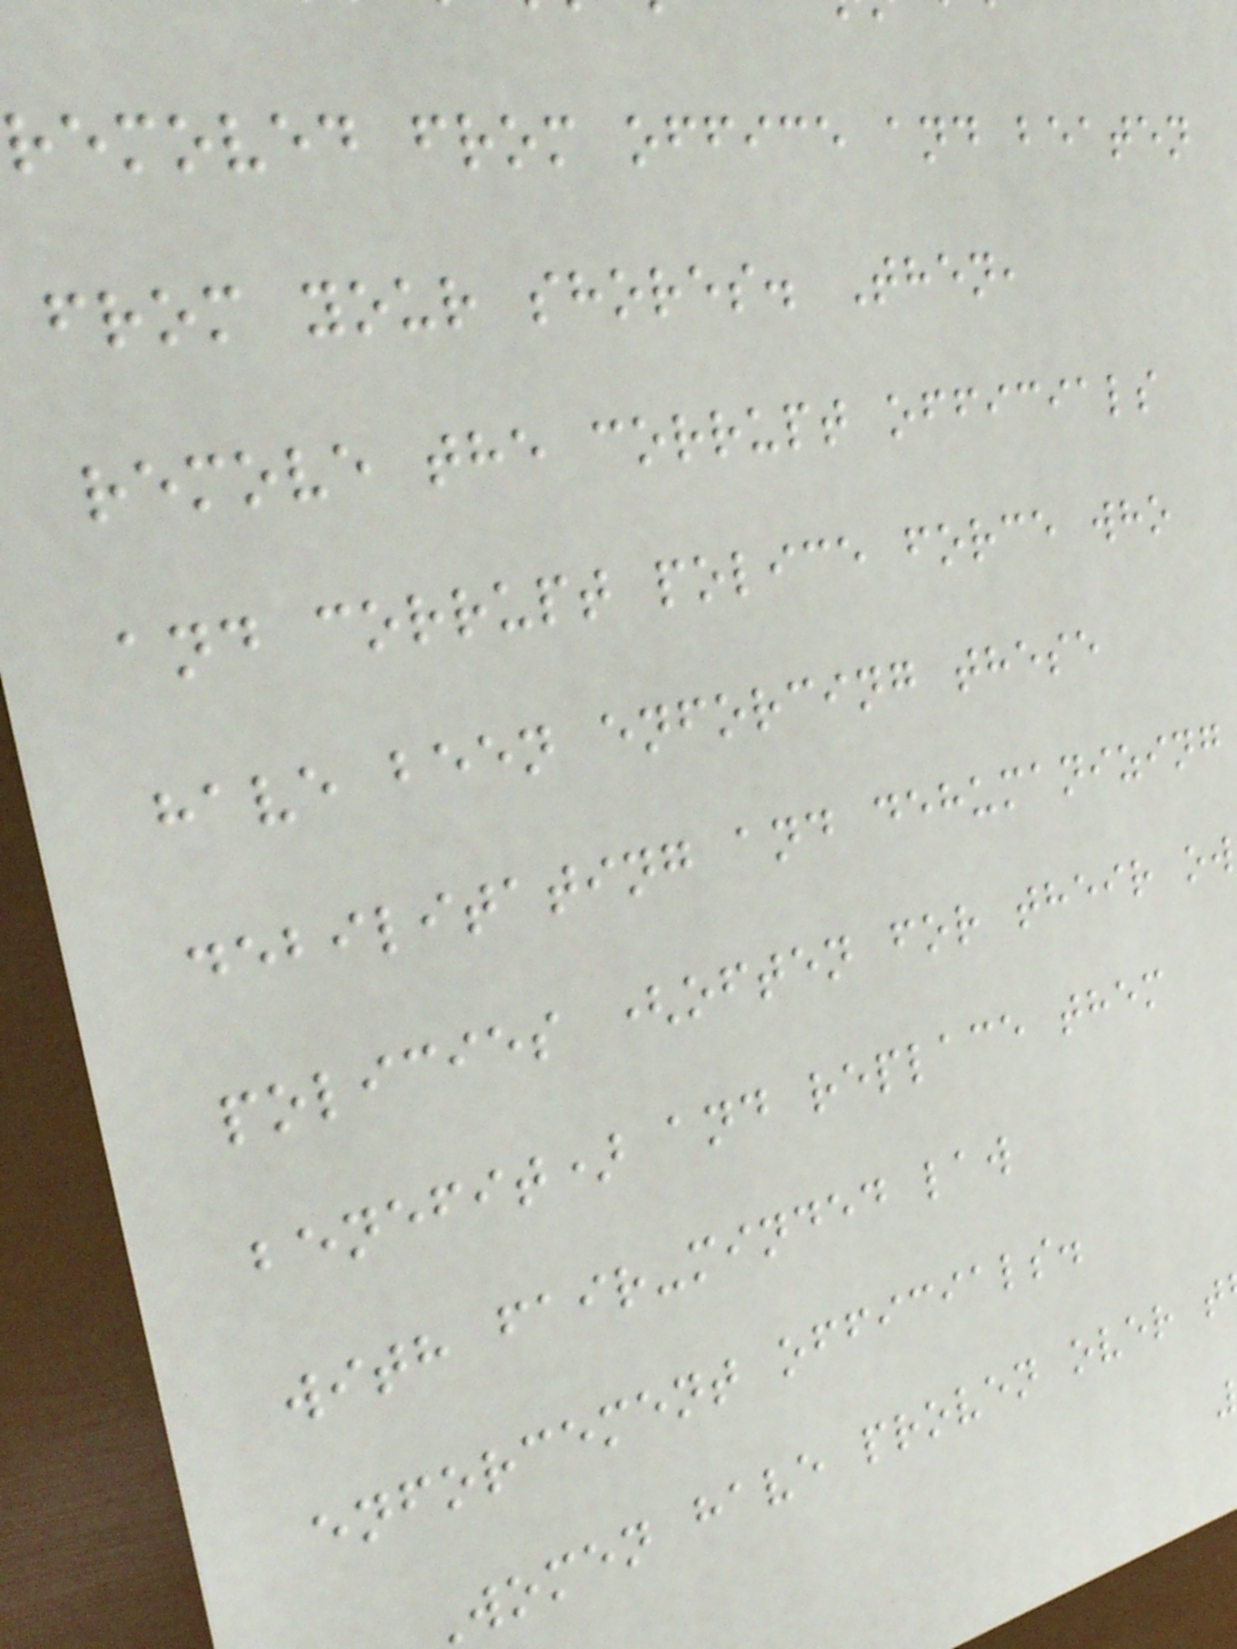removed from office and beaten
from your shores. Then,
remove the corrupt officials
and corrupt police force who
have been enforcing these
debilitating and dehumanizing
policies (often for their ow
benefit) and replace them
with fair-minded law
enforcement officials.
women have proven over t
